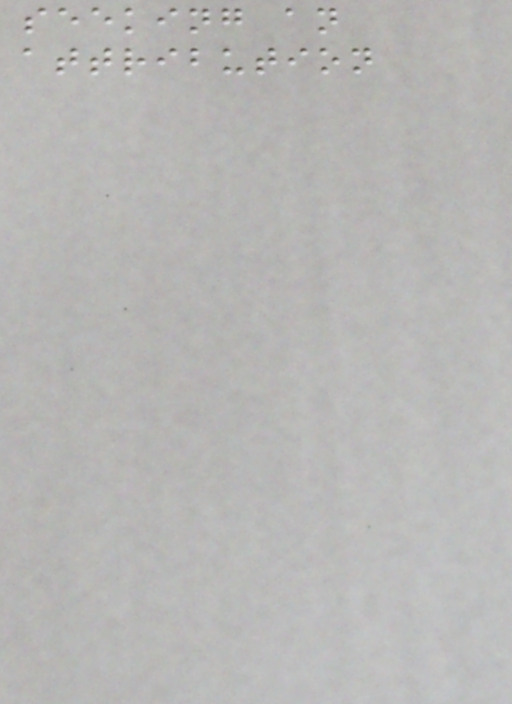seeking an
attribution
